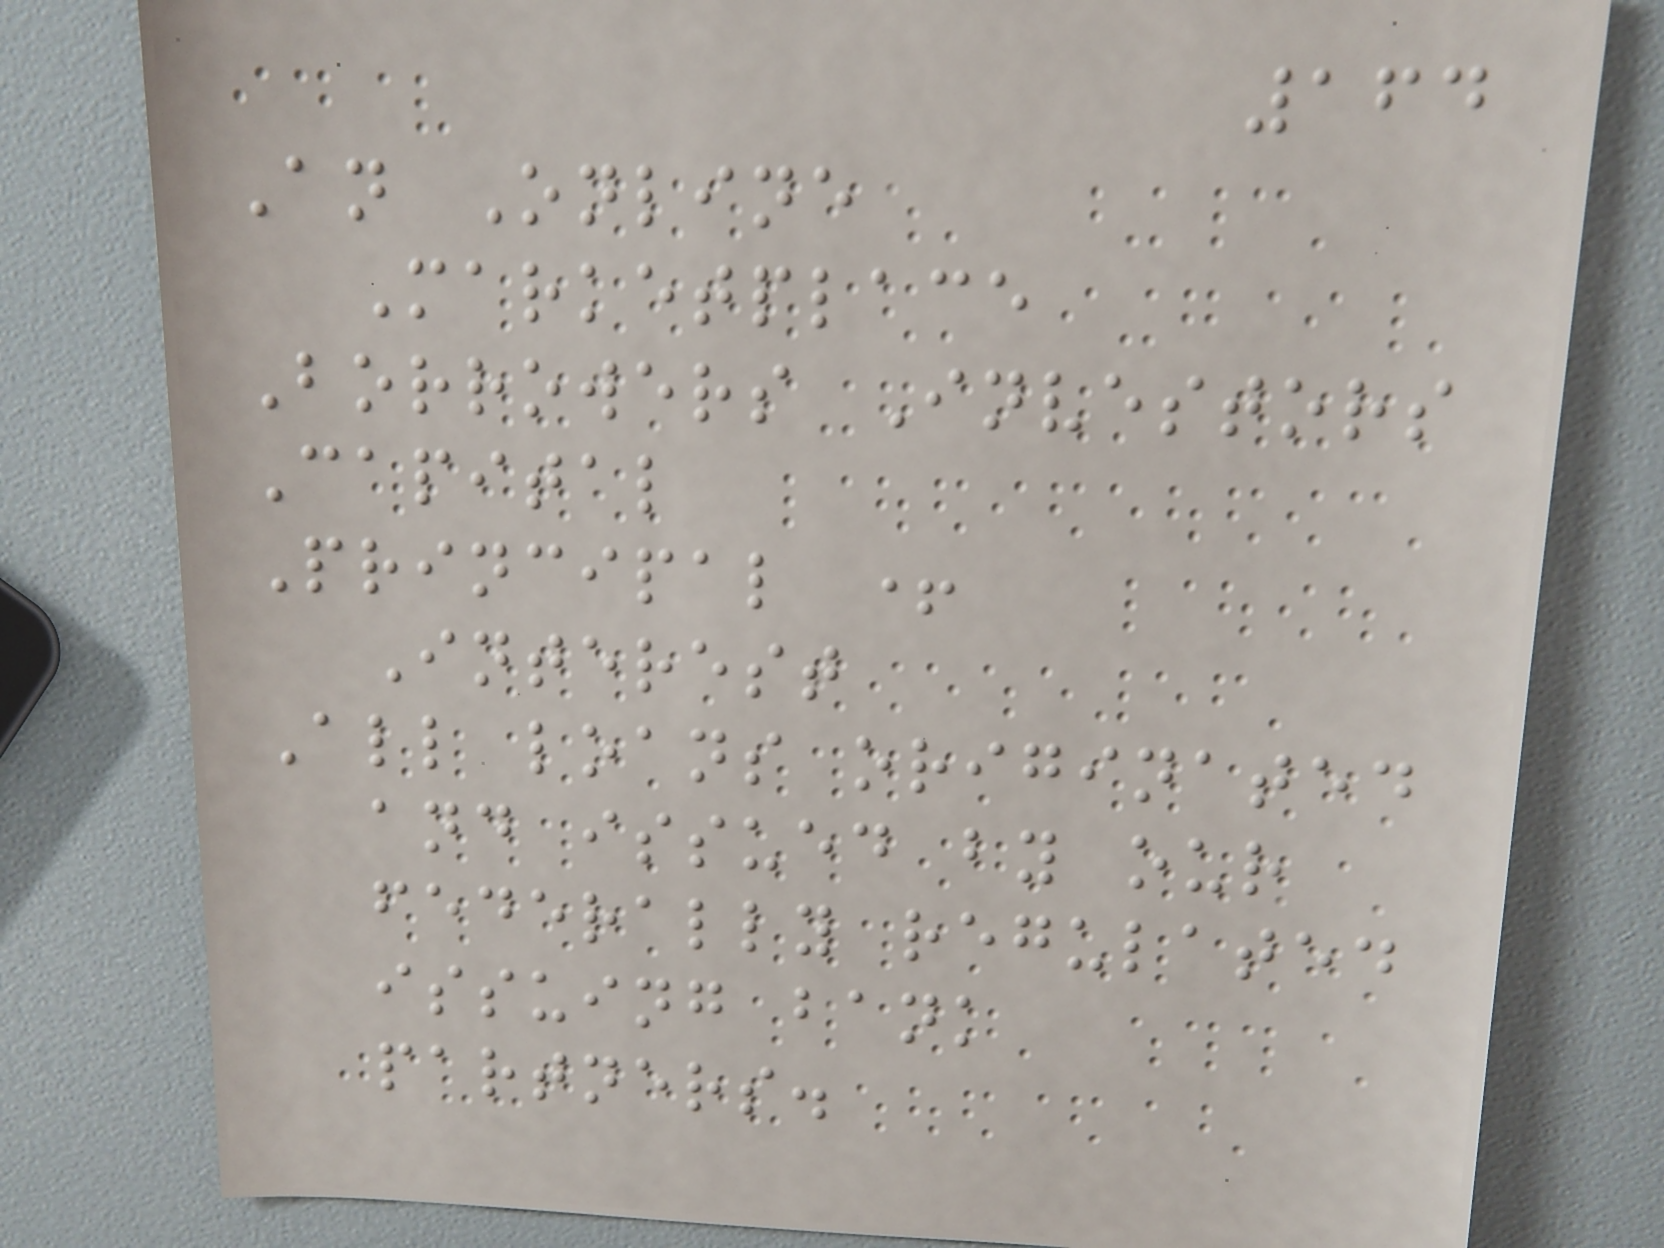164
An Online
Marketplace
Borrowers Investors
Capital
Principal +
Interest
All loans originated
and issued by our
federally regulated
issuing bank
partners.
